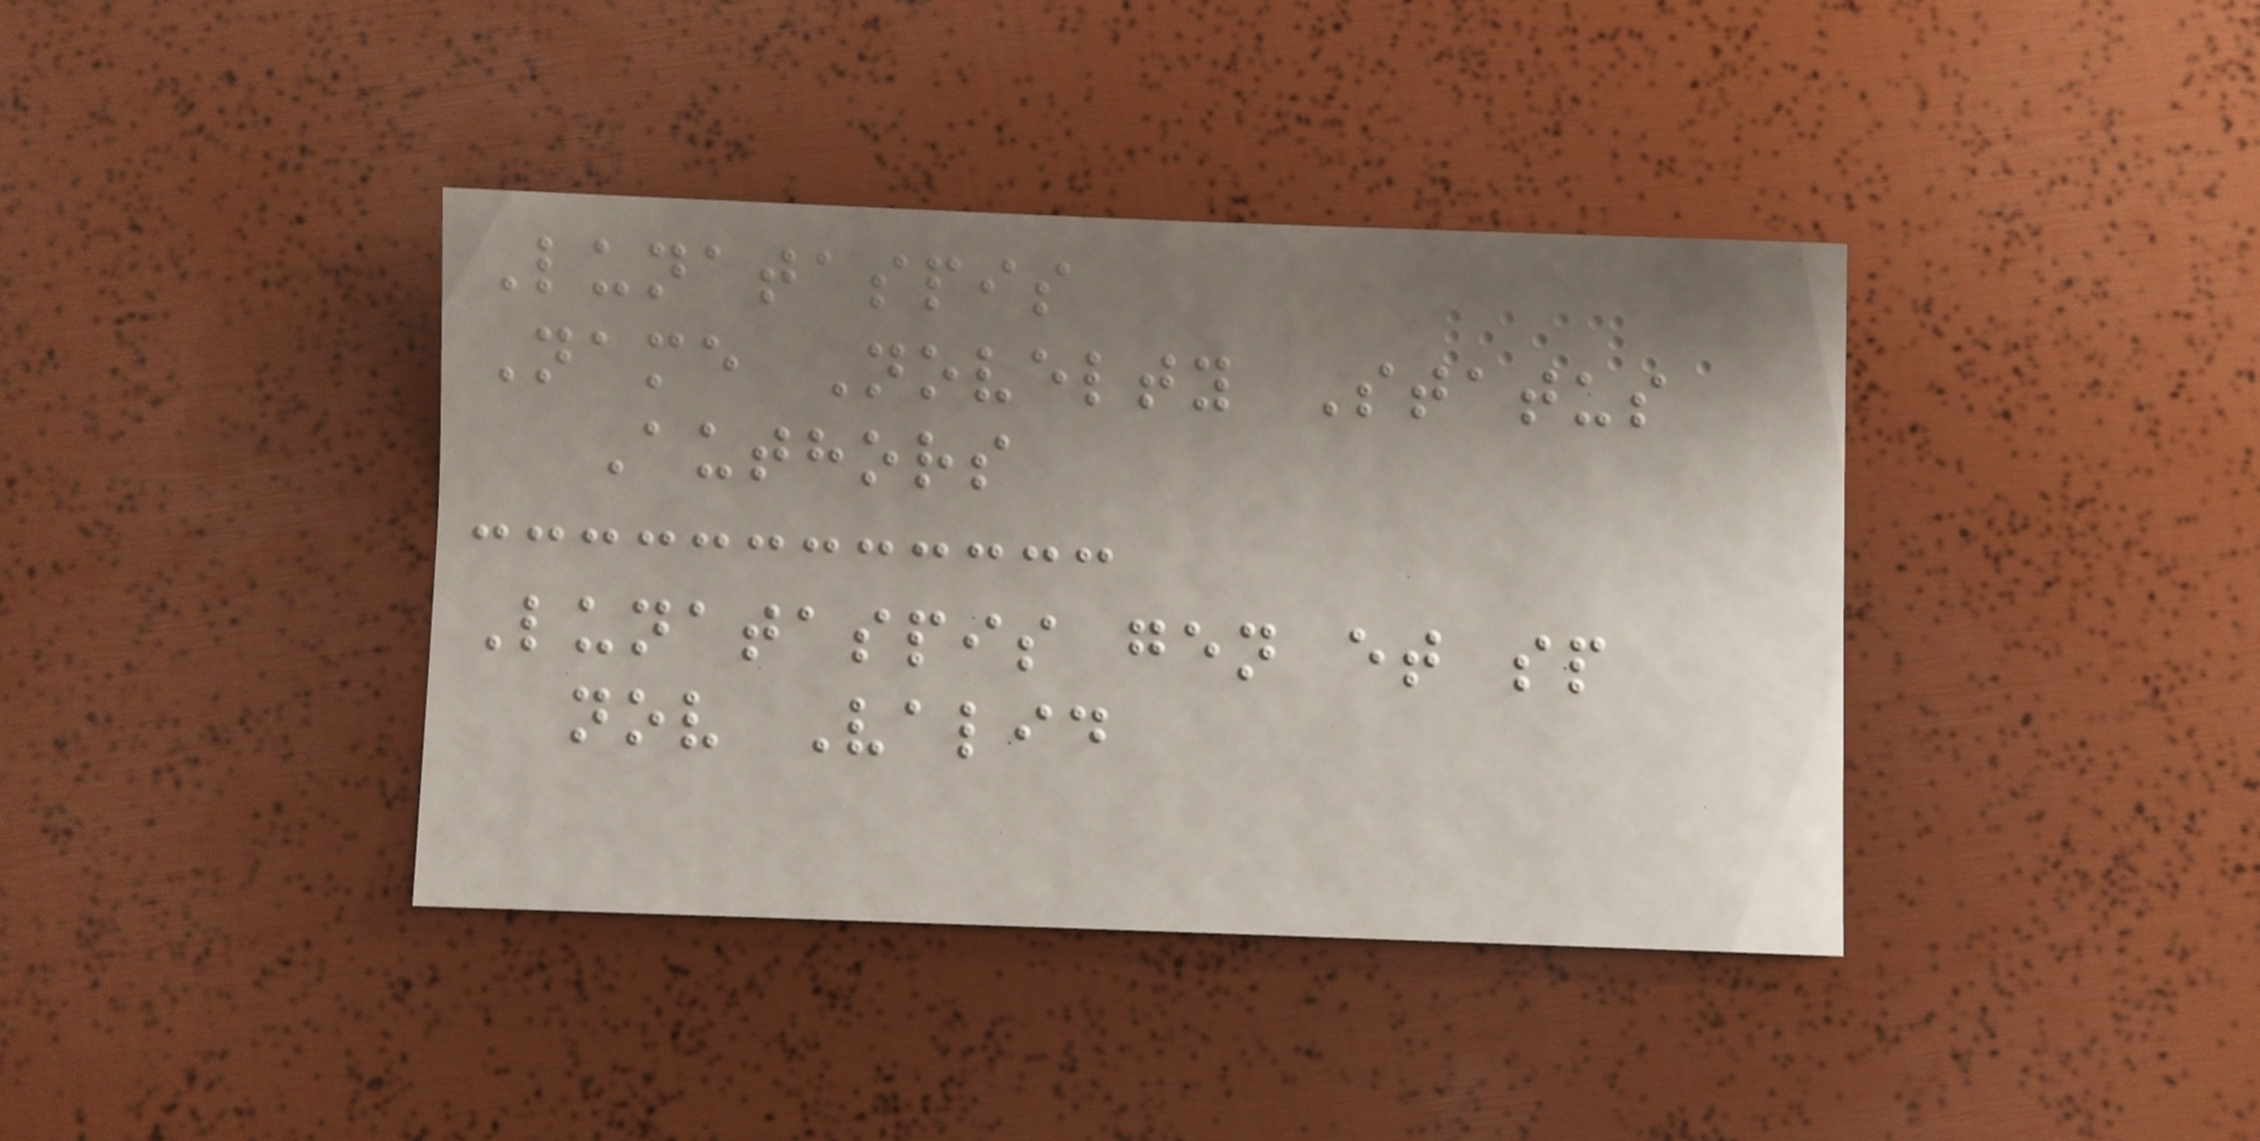Lunataspis
Name Novelty Status
Authors
Lunataspis gen et sp
nov Valid
